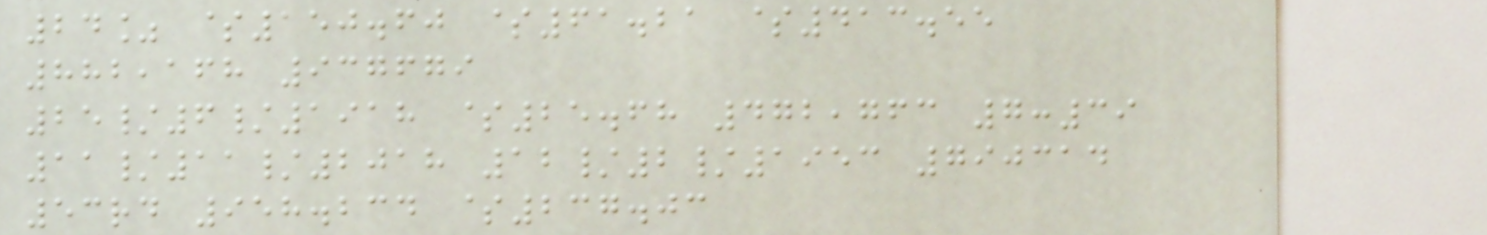24% $150.60 $61.21 $413.55
882,168 937679
25/6/1918 $25.68 472,763 7:39
11/11/2018 12/2/1953 790314
53rd 958.234 $237.03
